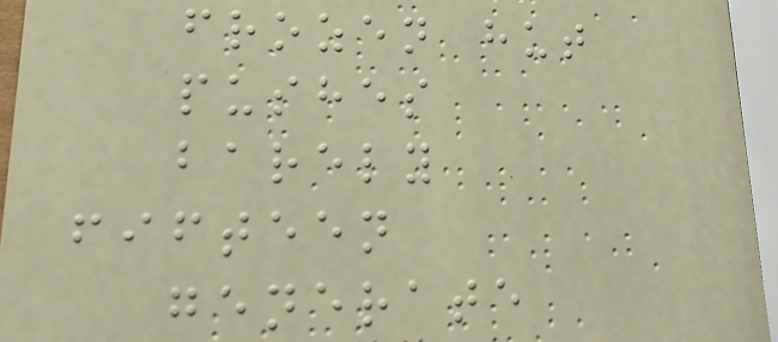frozen hut
pushes
barely
fifteen
generate
